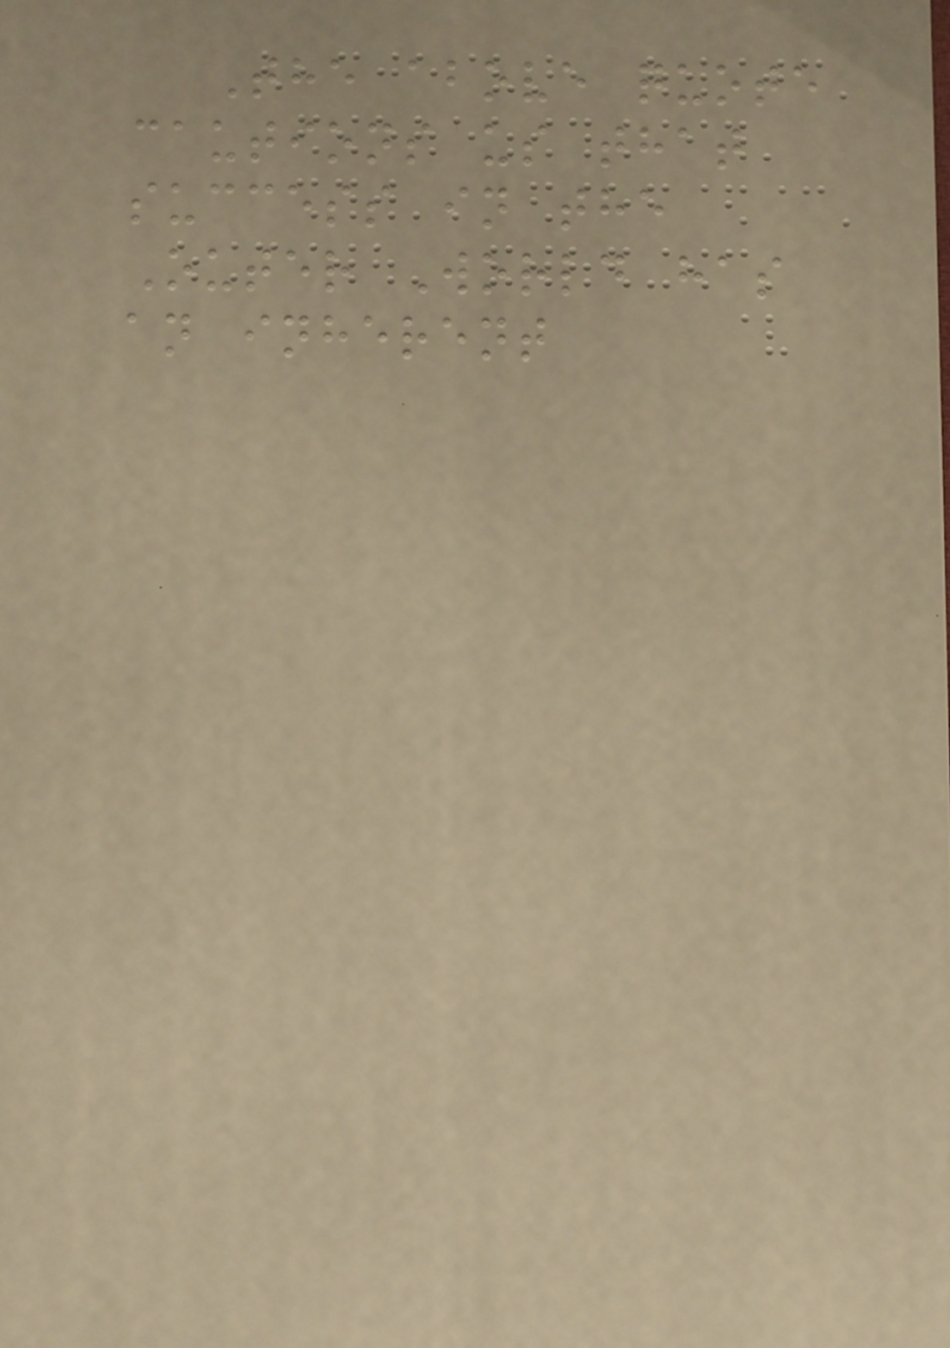The above quote
cautions us that
success in the
Outer World has
an inherent
